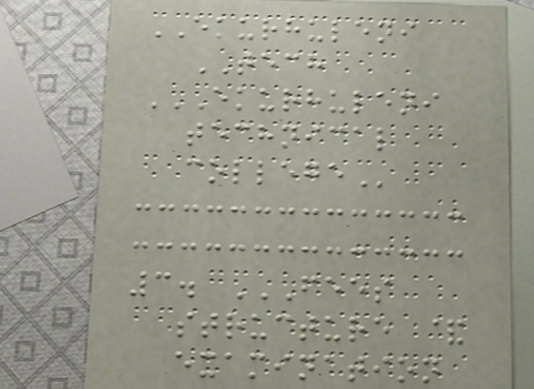EKURHULENI
TECH
EKURHULENI
TECHNICAL
COLLEGE
3. FEES
STRUCTURE &
EXAMINATION
